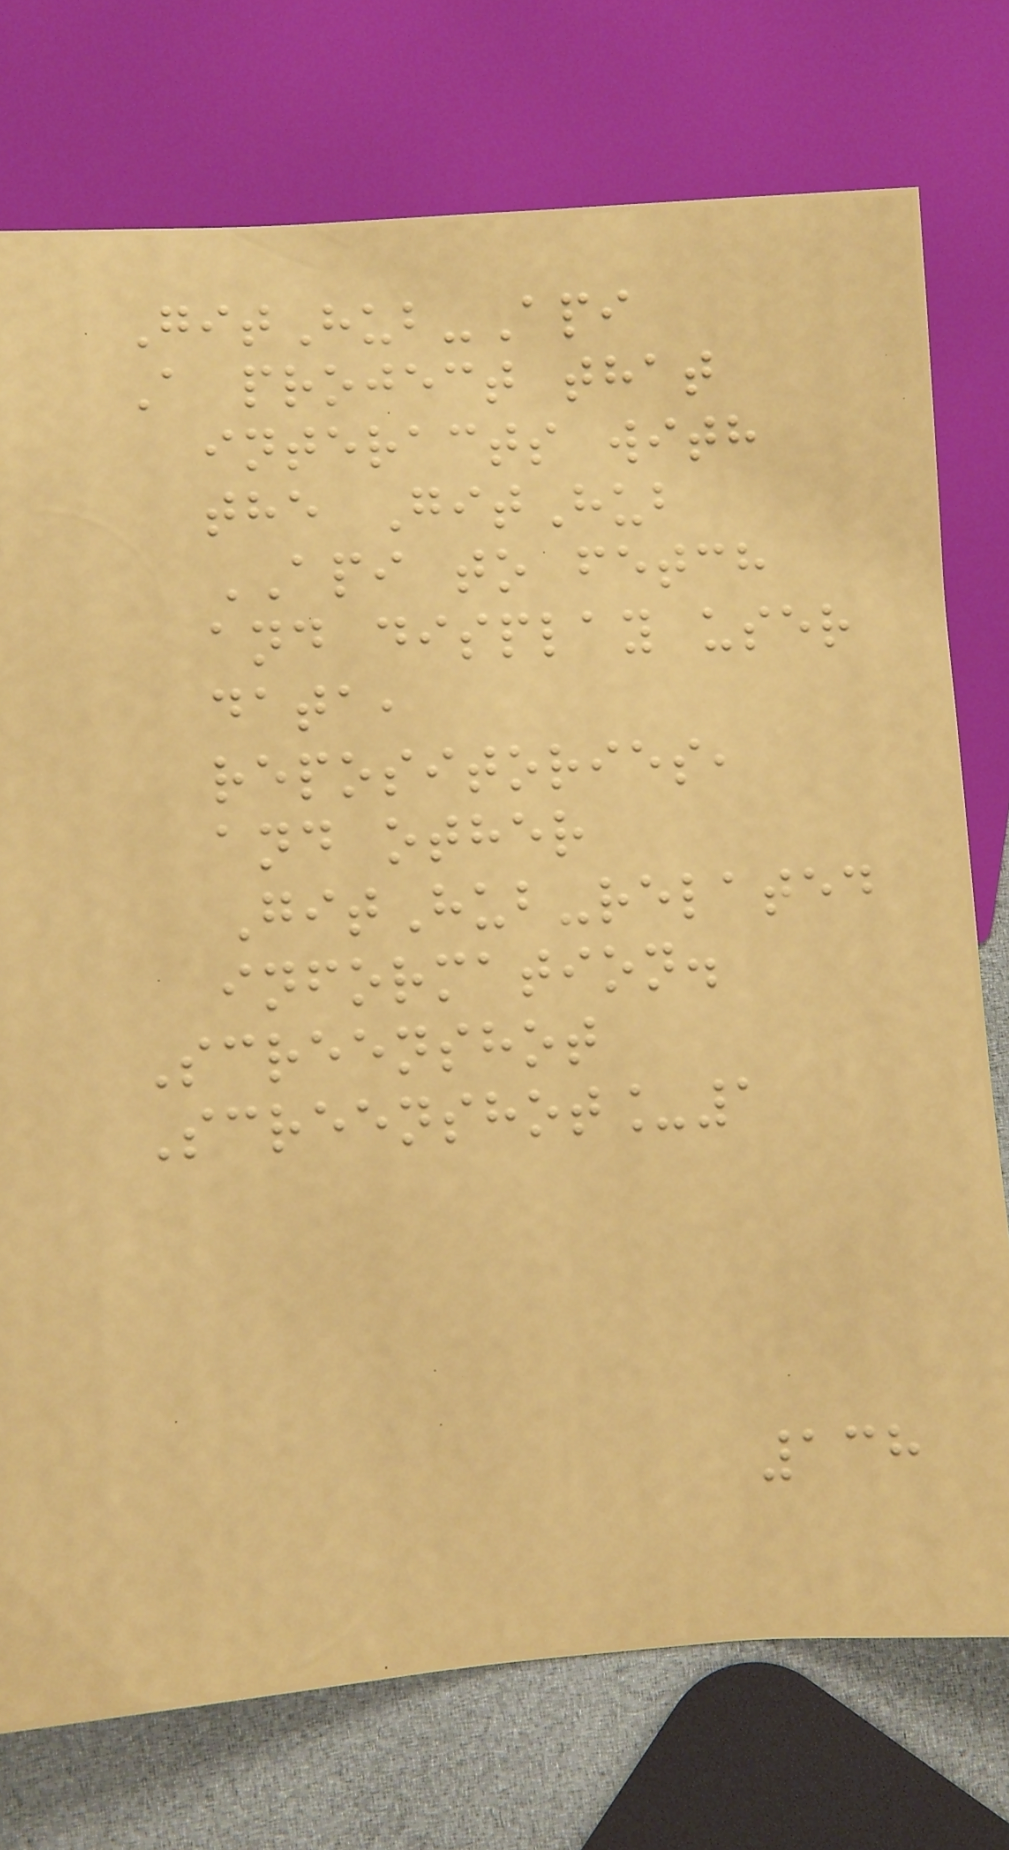GitHub-Api
A project that
interacts with
the GitHub
API to fetch
and display user
data,
repositories,
and other
GitHub-related
information.
Screenshot
Screenshot_1
138
